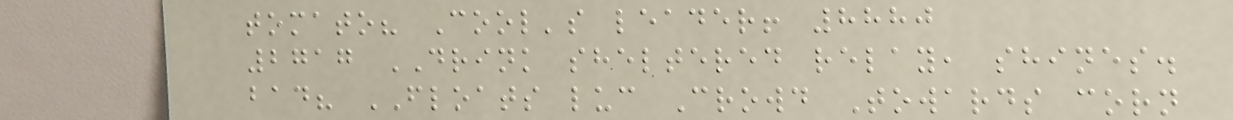tomato? Cool's leader! 8880
2717 DRINK sheltered relay, shines.
bad? FLOATS luc Crowd Towards corn
